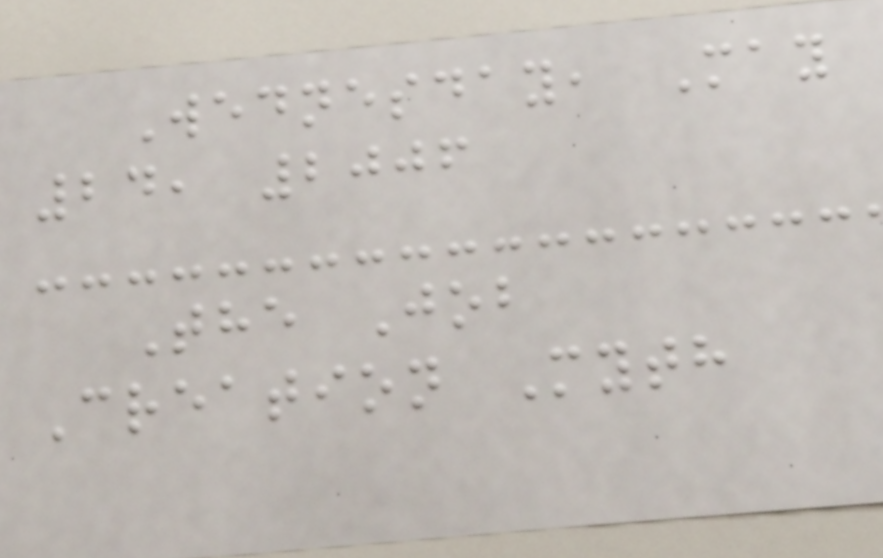Wednesday, May
24, 2006
The Job
Creation Myth
